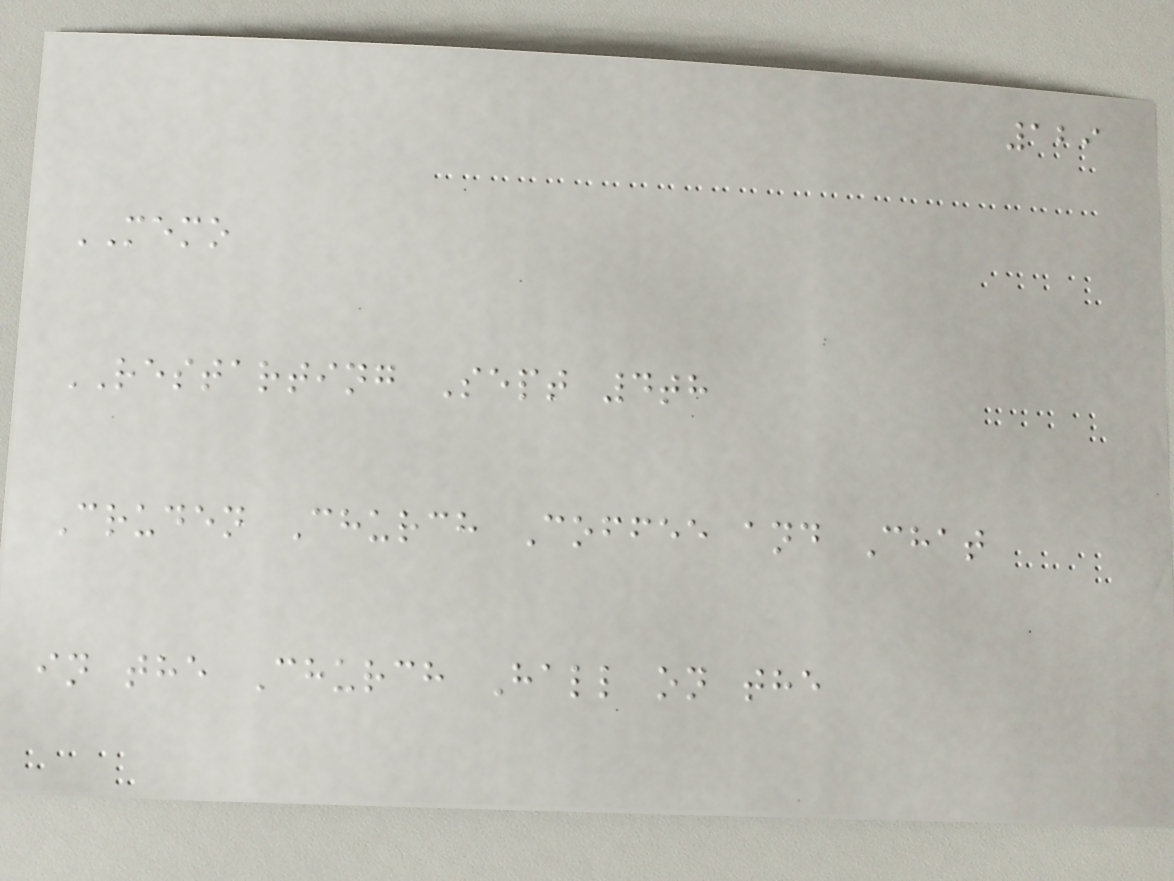129
MEMO
RESTARTING Sept 4th
Cruden Church Coffee and Chat
in the Church Hall on the
